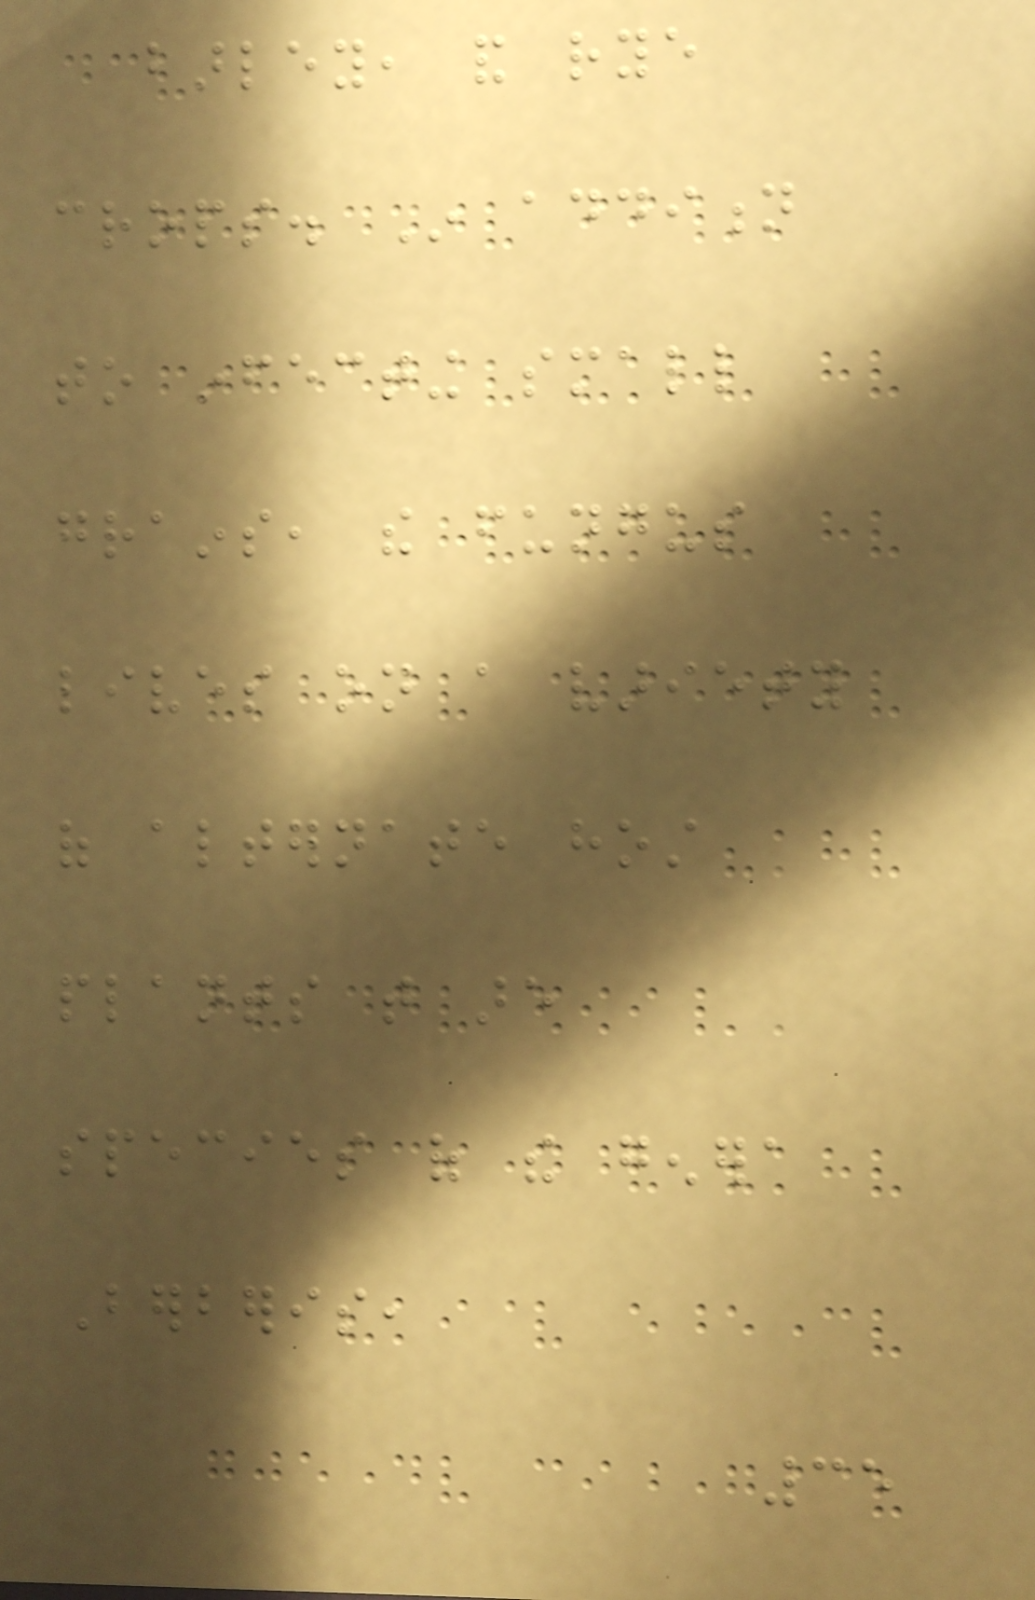barley, and rye
crops. In addition
to infecting small
grains, the fungus
lives on a variety
of alternate host
plants that are
species of the genera
Berberis,
35
